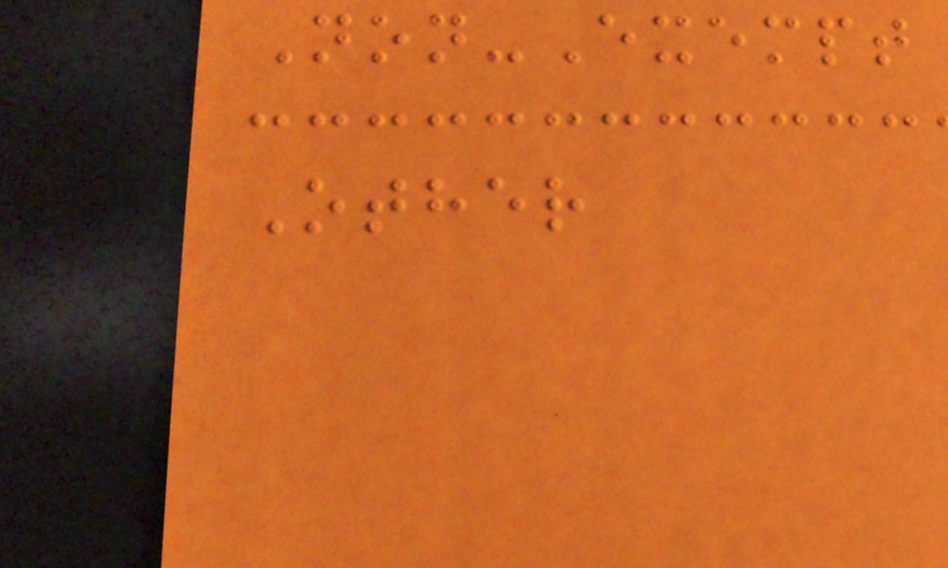Non-Exempt
Other
